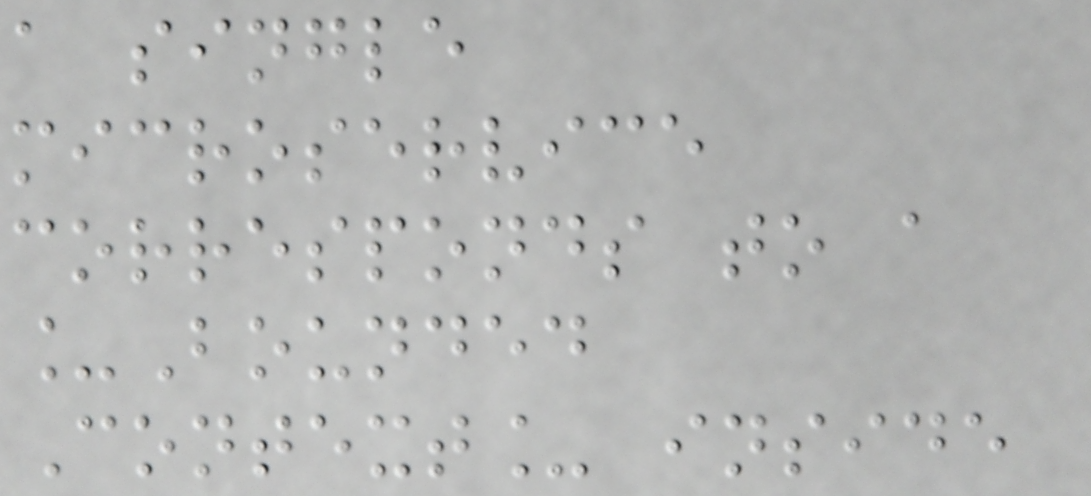a single
microservice
corresponds to a
_Bounded
Context_ inside
